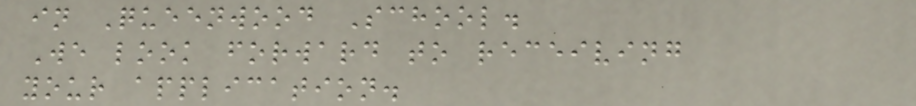in Queenwood School.
We look forward to receiving
your application.
